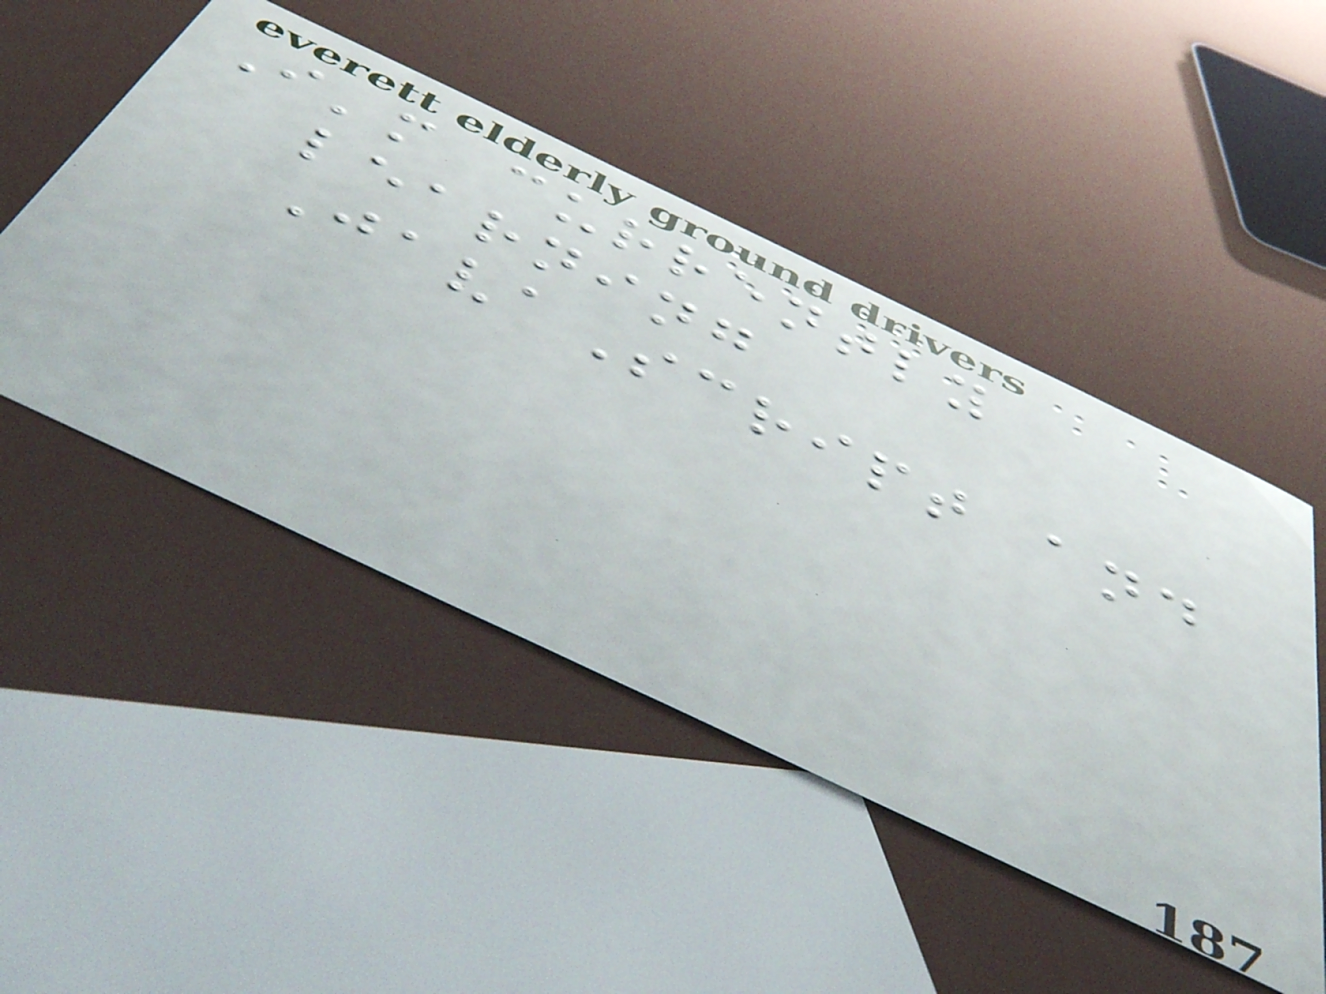I'm currently
learning
JavaScript and
